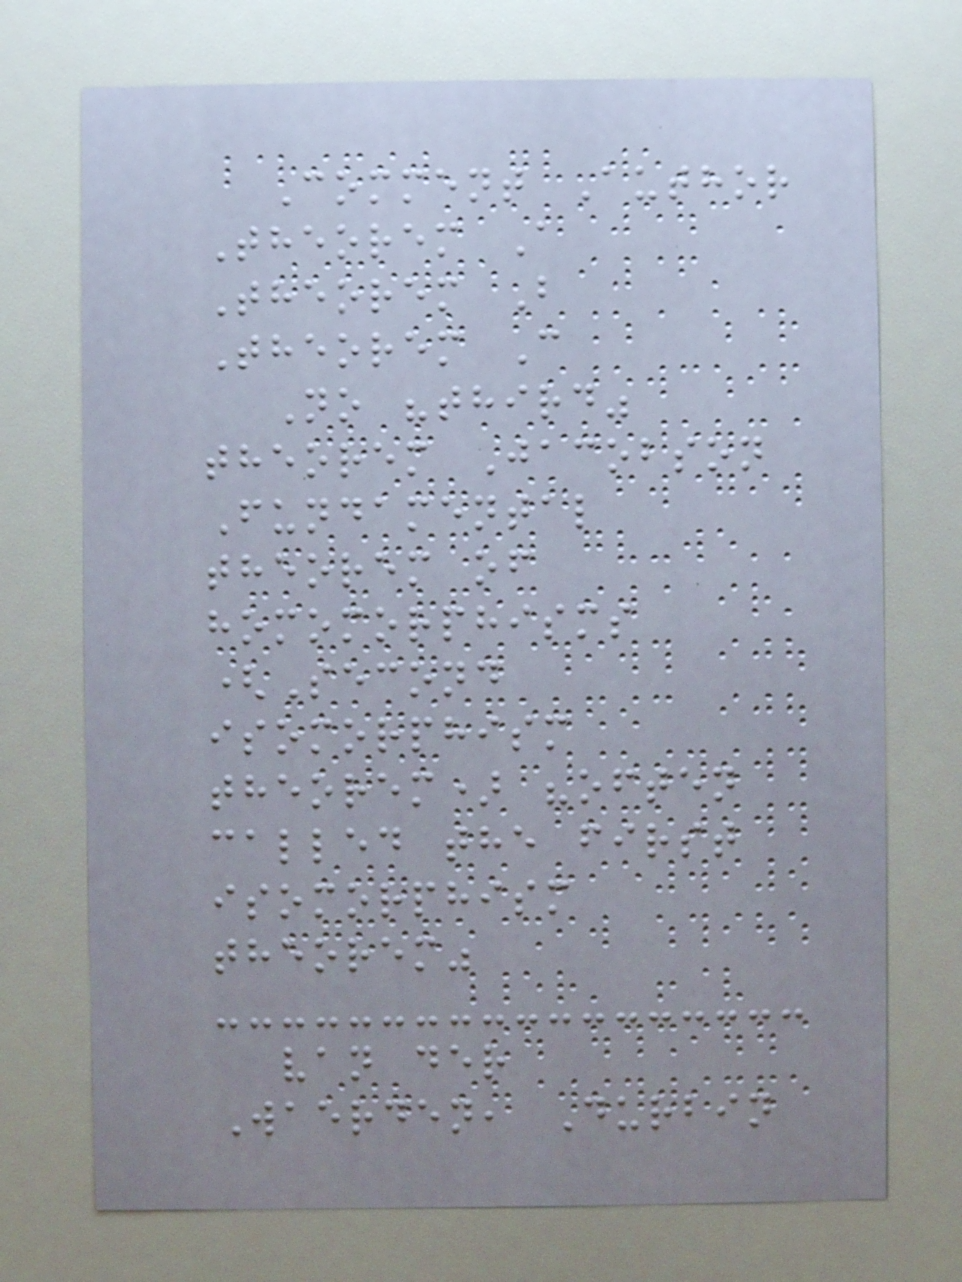Comment Author
Theorem A
Theorem B
Theorem C
No "third"
theorem Jacobson
Fundamental
theorem of
homomorphisms
(Second
isomorphism
theorem) "often
called the first
isomorphism
theorem"
van der
Waerden, Durbin
